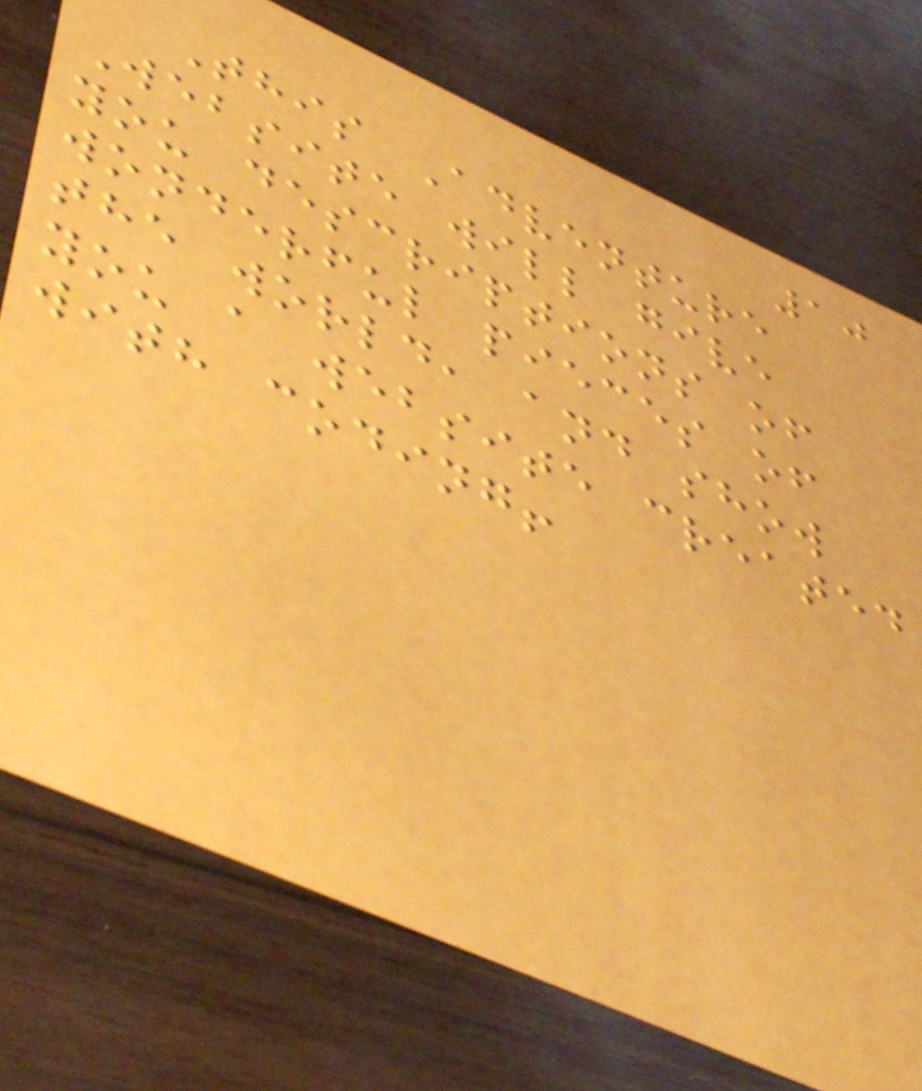10
This Adventure
Website will give
you descriptions of
wonderful pieces of
the world, and show
you a website created
with coding!
